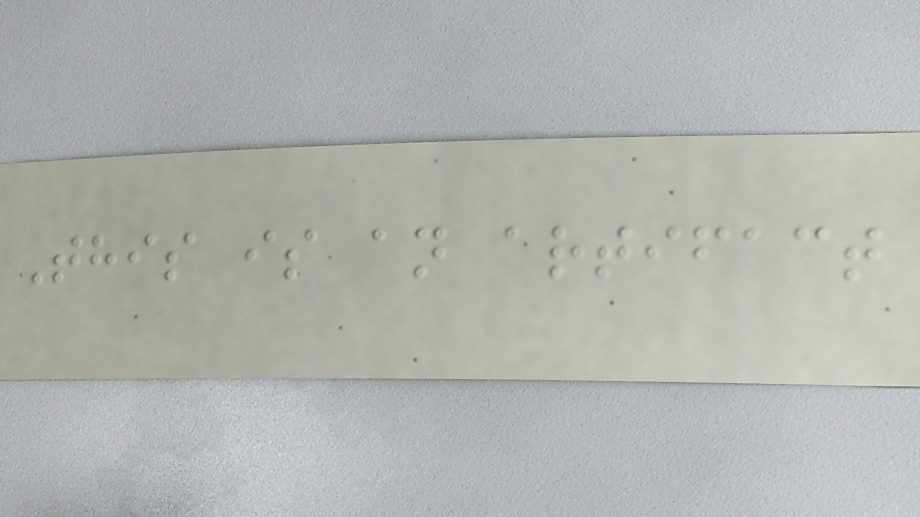This is an artifact
